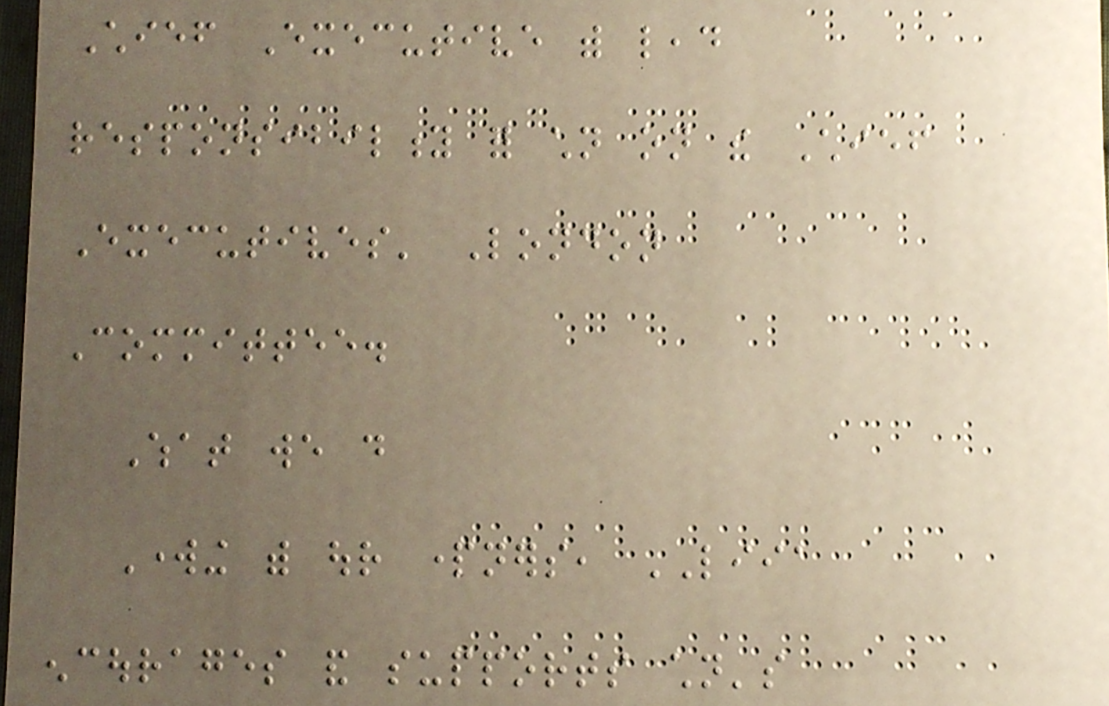Chief Executive with lead
responsibility for children on the Chief
Executives' London
Committee.
What we do
Working with our partners, LIIA
encourages and supports children's
